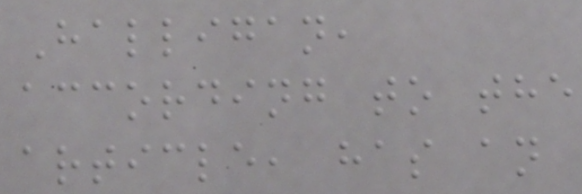Halligan,
according to the
article, has an
